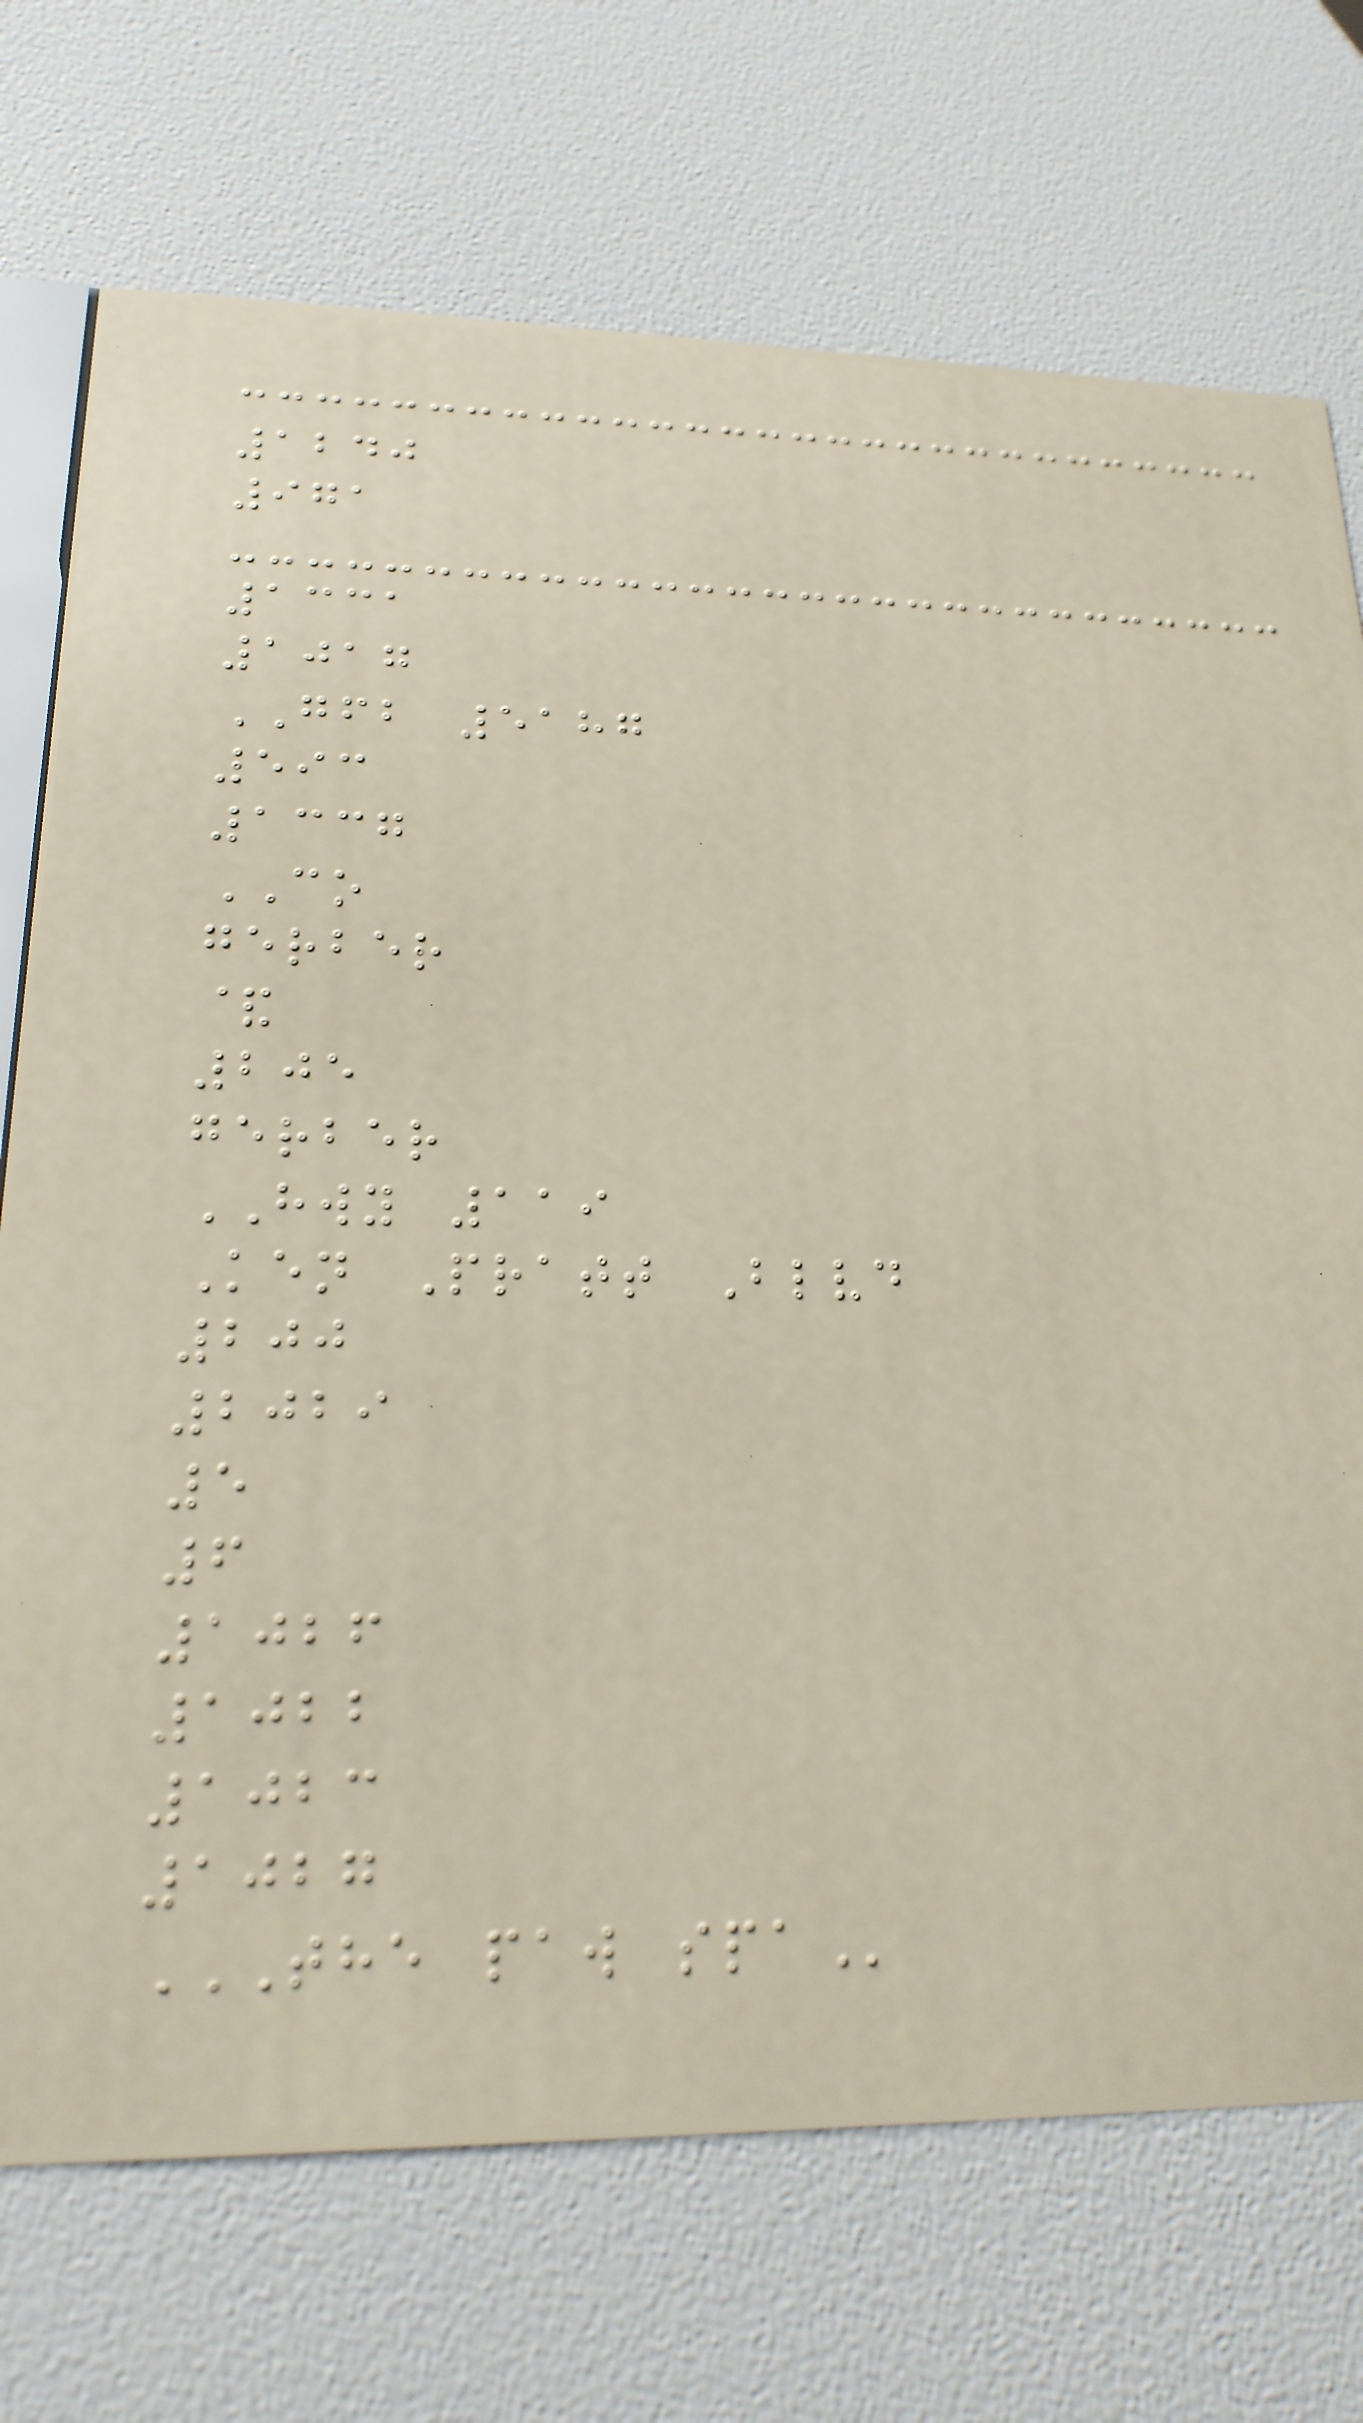1240
971
1331
1017
GFB 5187
593
1337
CO
gerber
&
205
gerber
HWY 119
Ken Pratt Blvd
200
2029
5
6
1026
1022
1023
1027
THE PAW SPA
